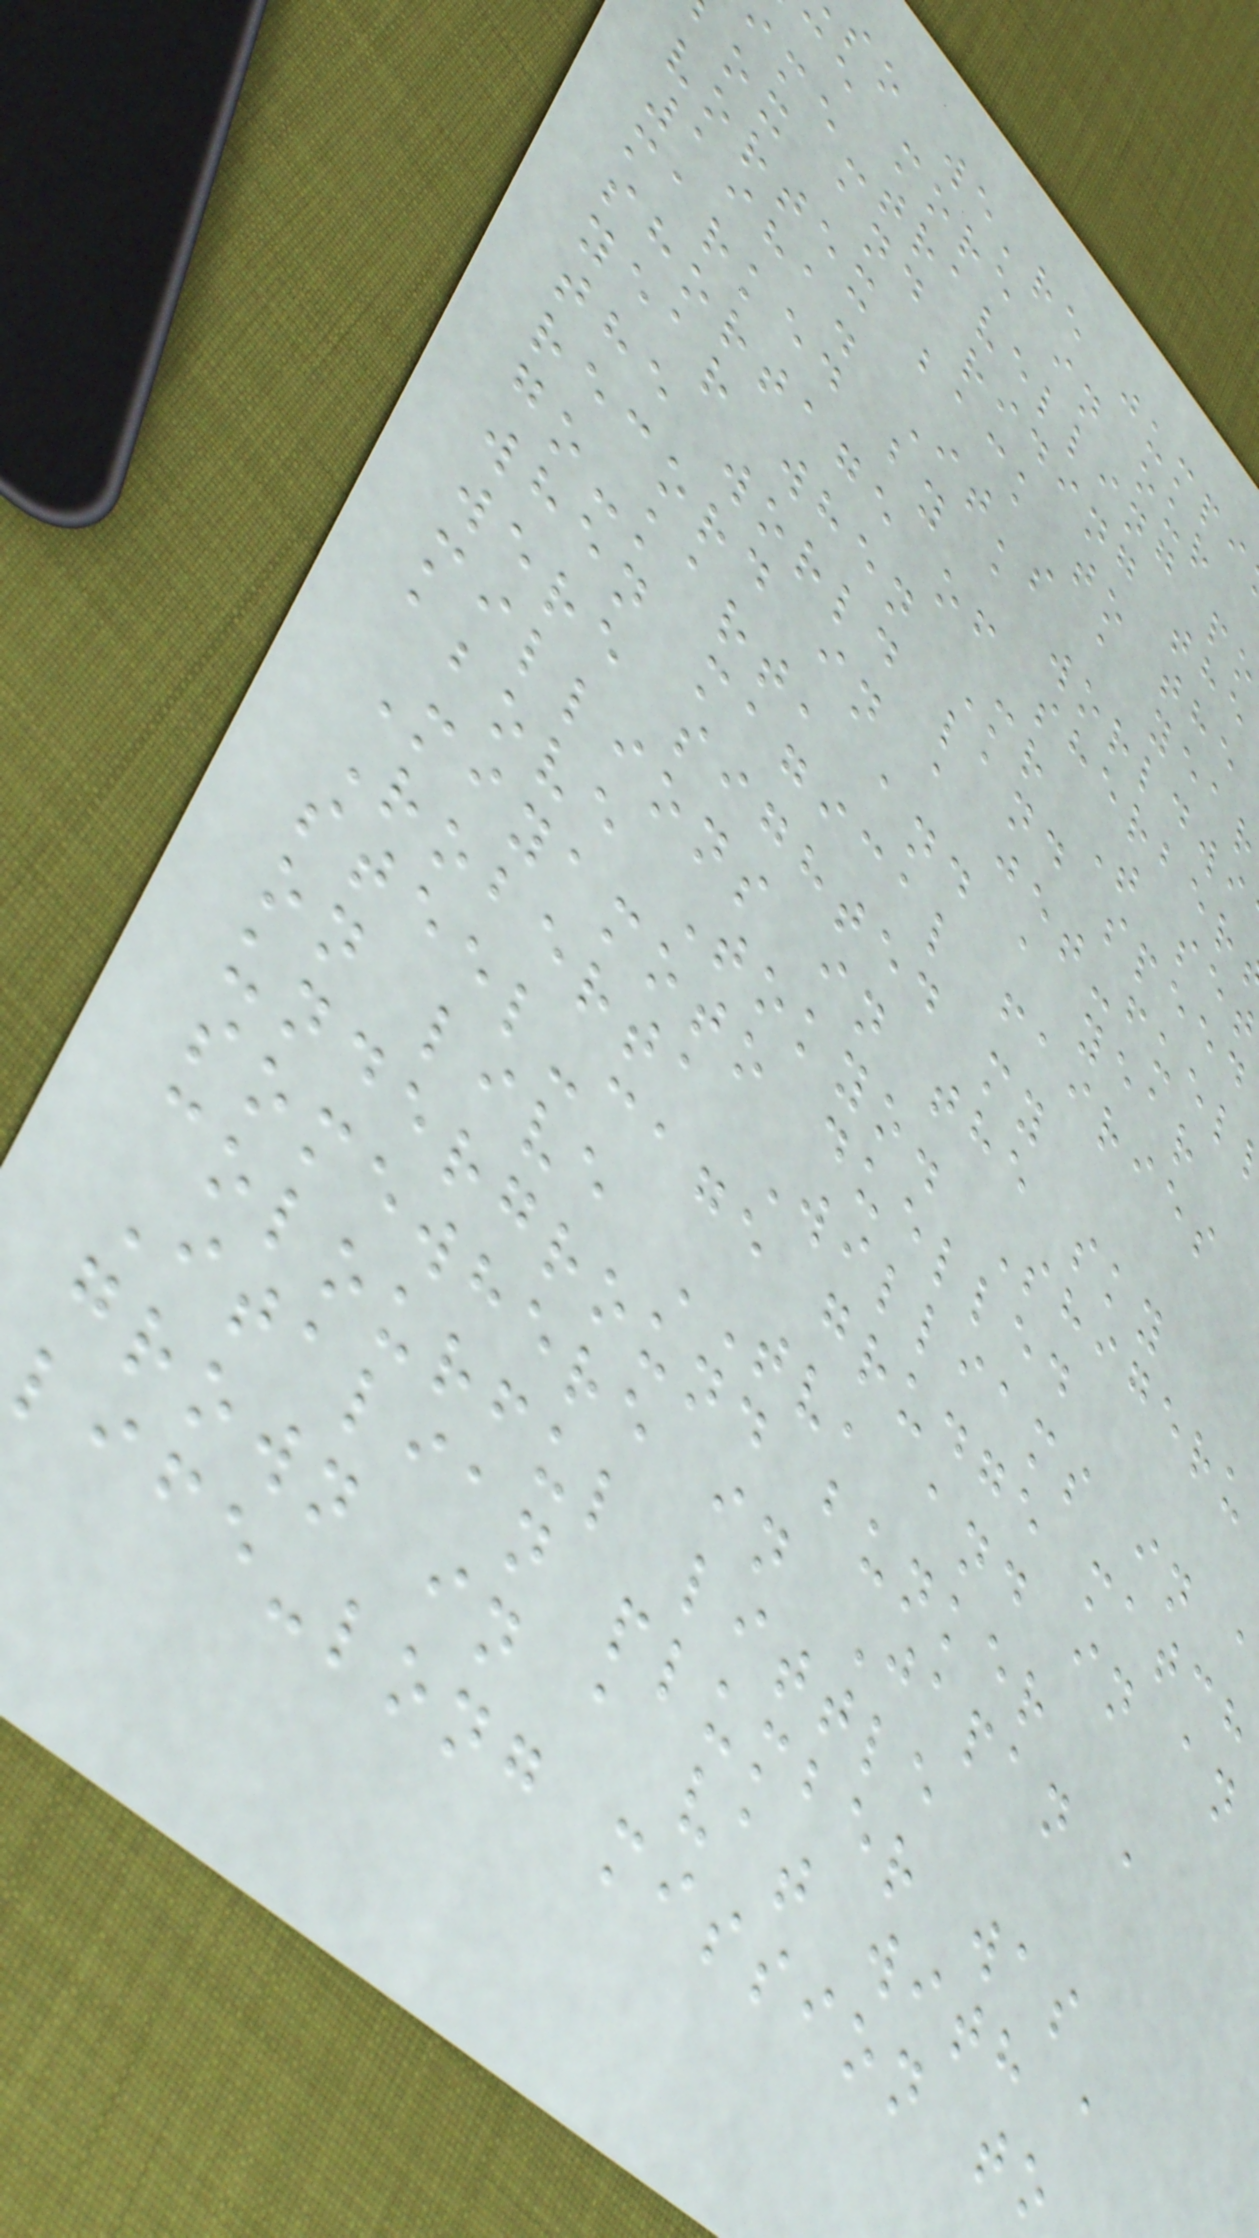so we're jumpi
ce more in our
ime-travelling po
ox and riding the
vortex back to the
1981. It's a year
marked by a worldwi
shortage of sherber
year when Mr T set
the world land speed
record in a jet-fuel
go-kart, and a year
when magical fairies
were sighted my
millions in the sky
above Tokyo. Shigeru
Miyamoto duelled
Roberta Williams in a
steel-cage grudge match
on live TV, and in an
underground bunker
somewhere in Japan a
colourful little
Italian plumber was
grown in a vat with a
life-long mission to
